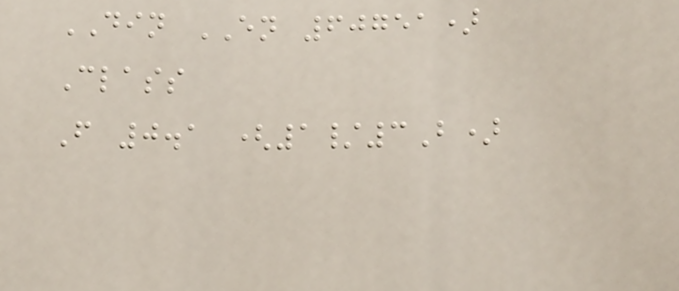DIN EN 60751)
Class
F 0.1 (1/3B)
